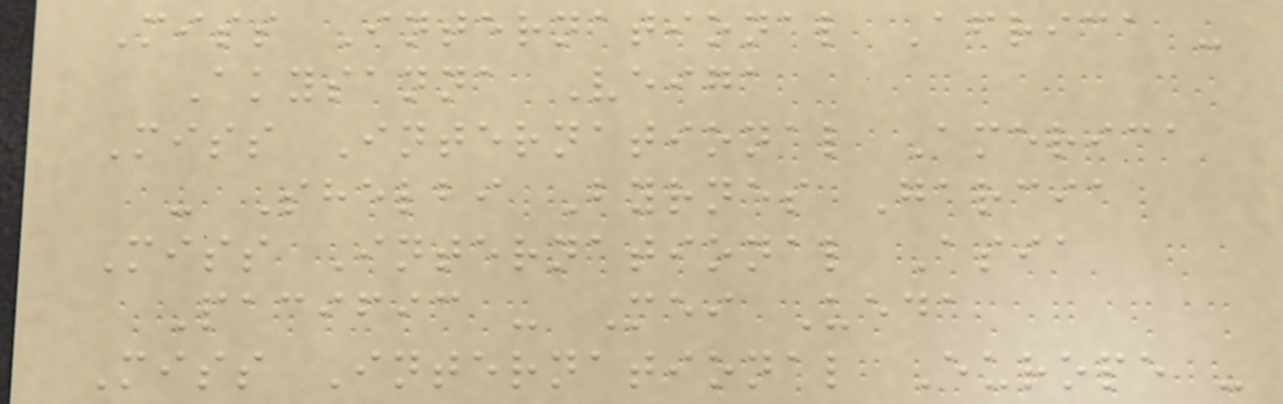Miss International Africa -
Akysanna Veiga
Miss International America
- Shelbi Byrnes Garcia
Miss International Asia
Pacific - Mei Ueda
Miss International Europe -
